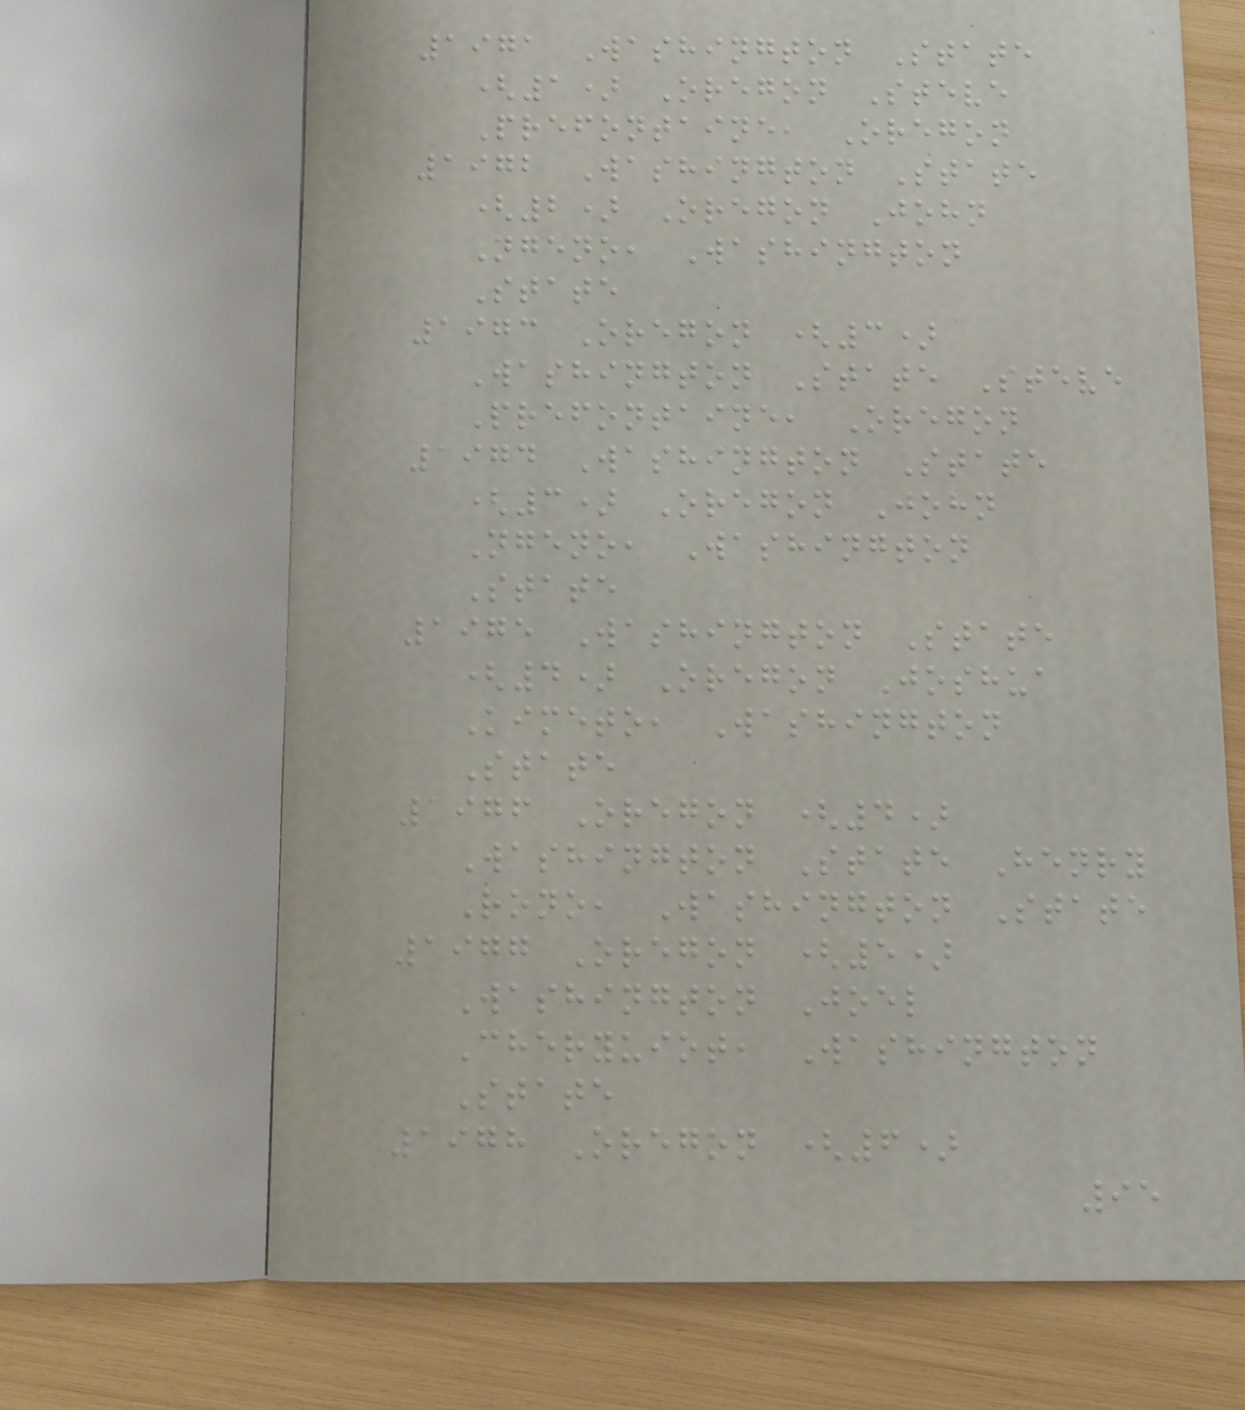1971 Washington State
(1) Oregon Steve
Prefontaine, Oregon
1972 Washington State
(2) Oregon John
Ngeno, Washington
State
1973 Oregon (3)
Washington State Steve
Prefontaine, Oregon
1974 Washington State
(3) Oregon John
Ngeno, Washington
State
1975 Washington State
(4) Oregon Joshua
Kimeto, Washington
State
1976 Oregon (4)
Washington State Henry
Rono, Washington State
1977 Oregon (5)
Washington Joel
Cheryuiot, Washington
State
1978 Oregon (6)
95
